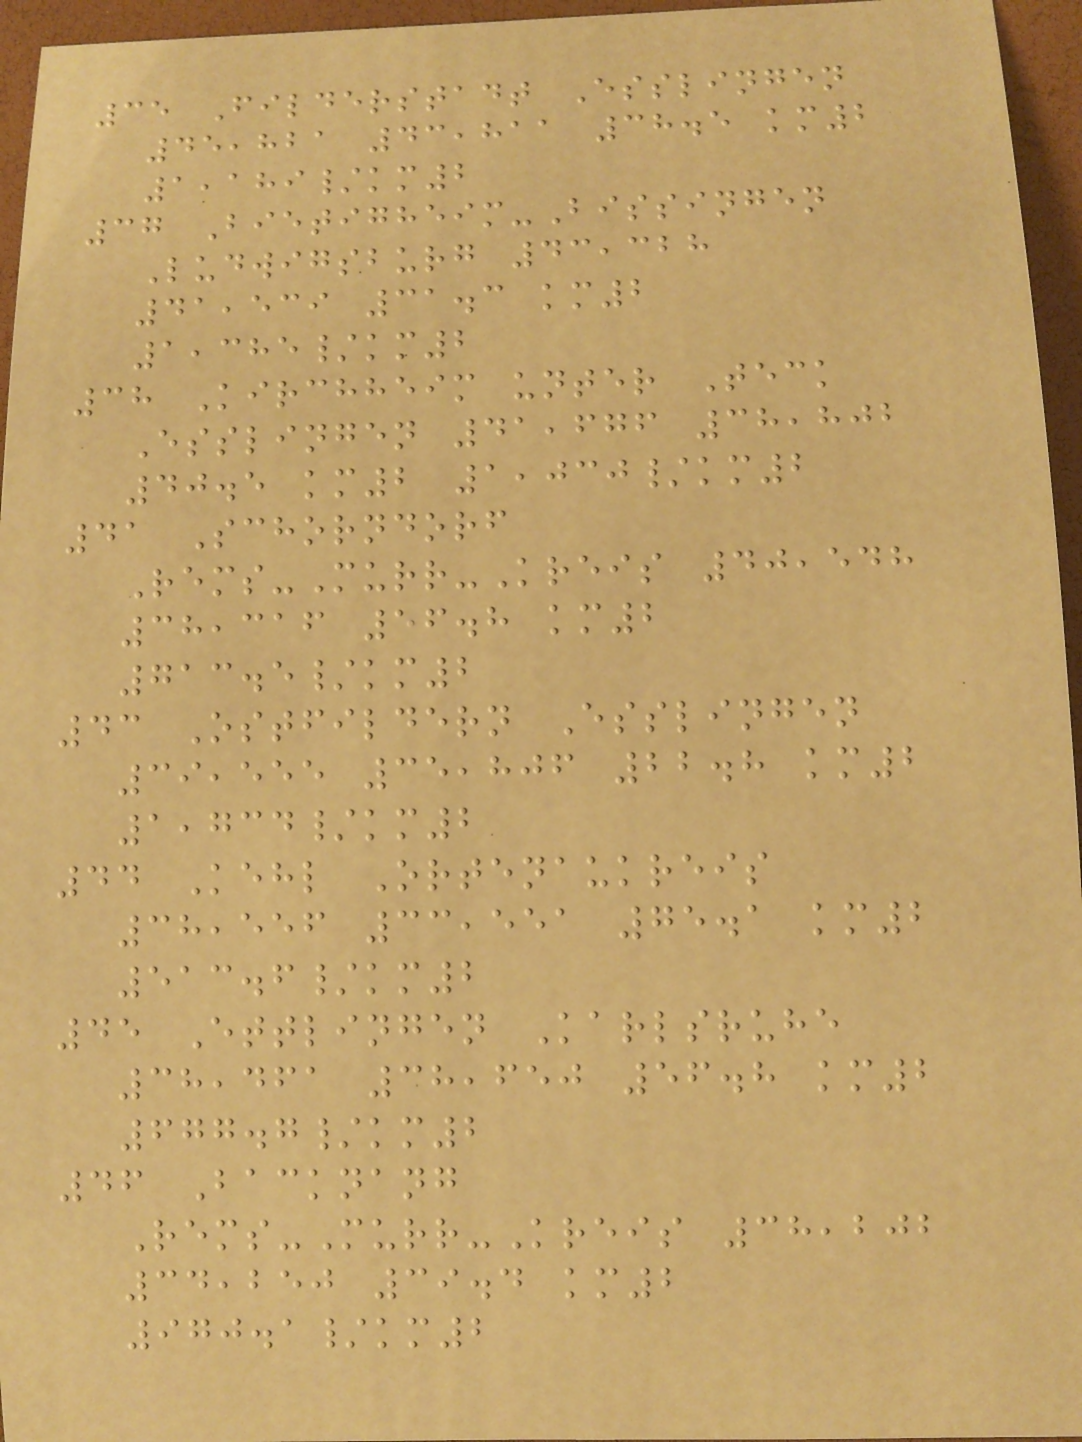35 Filderstadt Esslingen
45,821 43,811 38.5 km2
1,189/km2
37 Bietigheim-Bissingen
Ludwigsburg 43,328
41,539 31.3 km2
1,385/km2
38 Kirchheim unter Teck
Esslingen 41,676 38,802
40.5 km2 1,030/km2
41 Schorndorf
Rems-Murr-Kreis 40,548
38,316 56.8 km2
713.5/km2
43 Ostfildern Esslingen
39,555 35,806 22.8 km2
1,734/km2
44 Kehl Ortenaukreis
38,556 33,551 75.1 km2
513.6/km2
45 Ettlingen Karlsruhe
38,461 38,650 56.8 km2
677.7/km2
46 Backnang
Rems-Murr-Kreis 38,202
34,250 39.4 km2
970.1/km2
